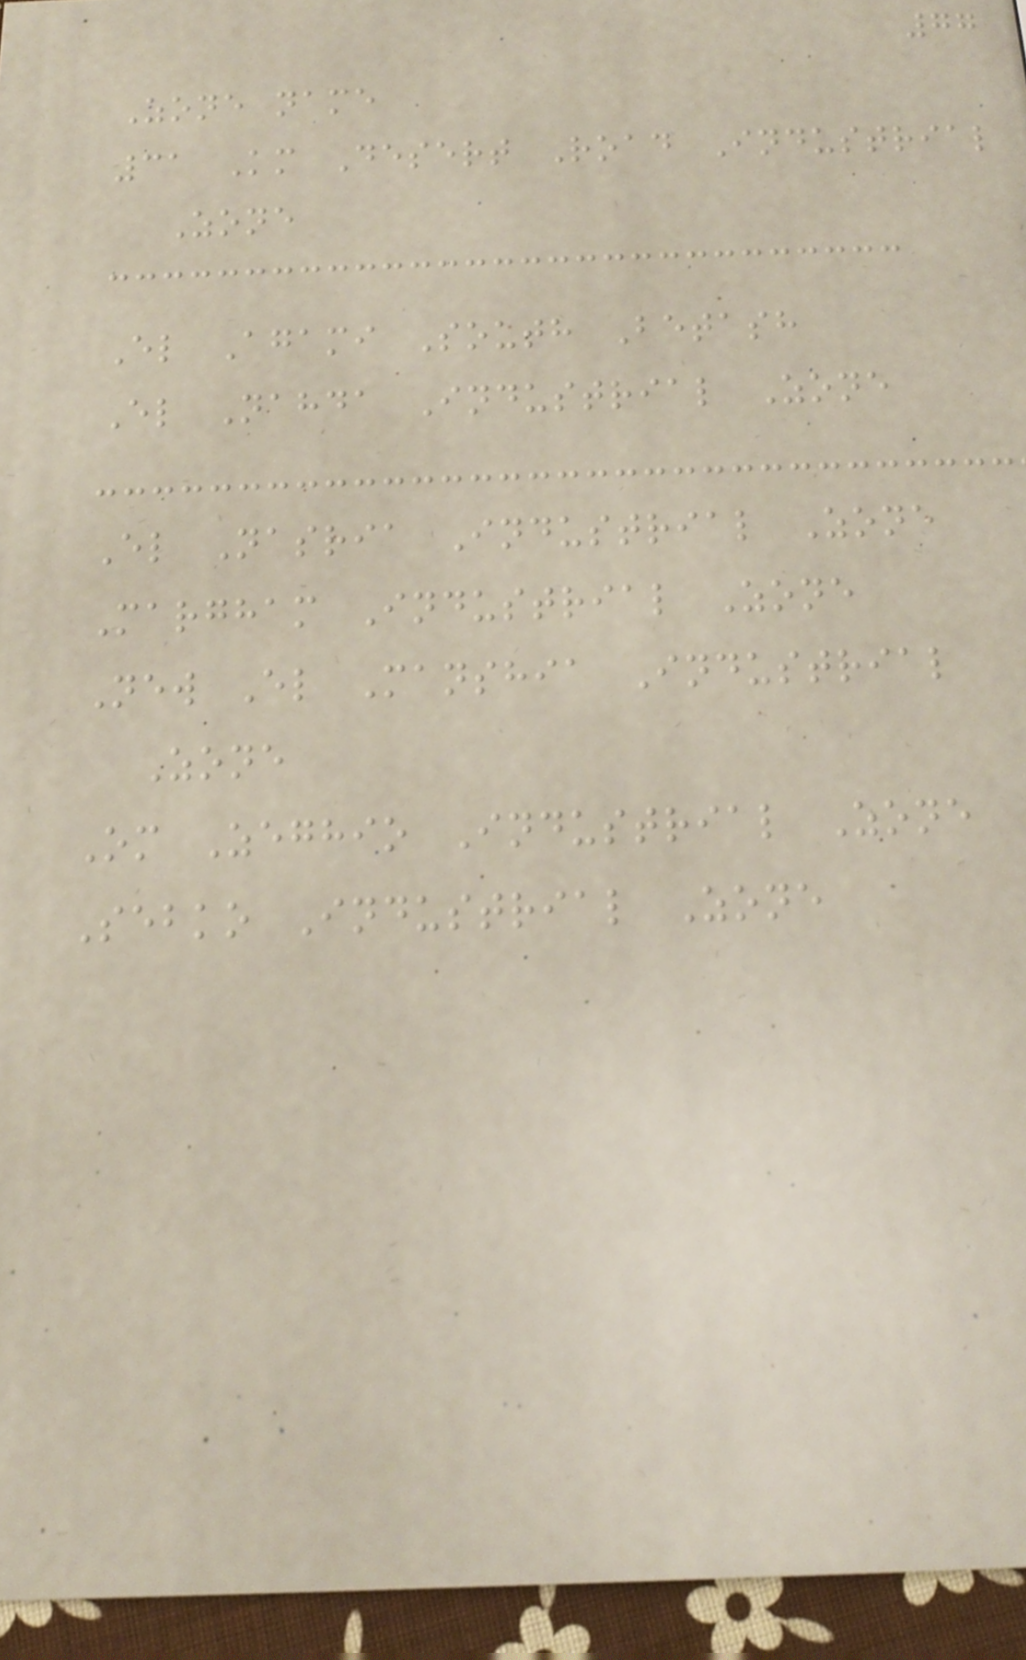77
Zone name
31 Km Desert Road Industrial
Zone
El Agami South Betash
El Nahda Industrial Zone
El Nasria Industrial Zone
Margham Industrial Zone
New El Manshia Industrial
Zone
Om Zeghio Industrial Zone
Sebko Industrial Zone
